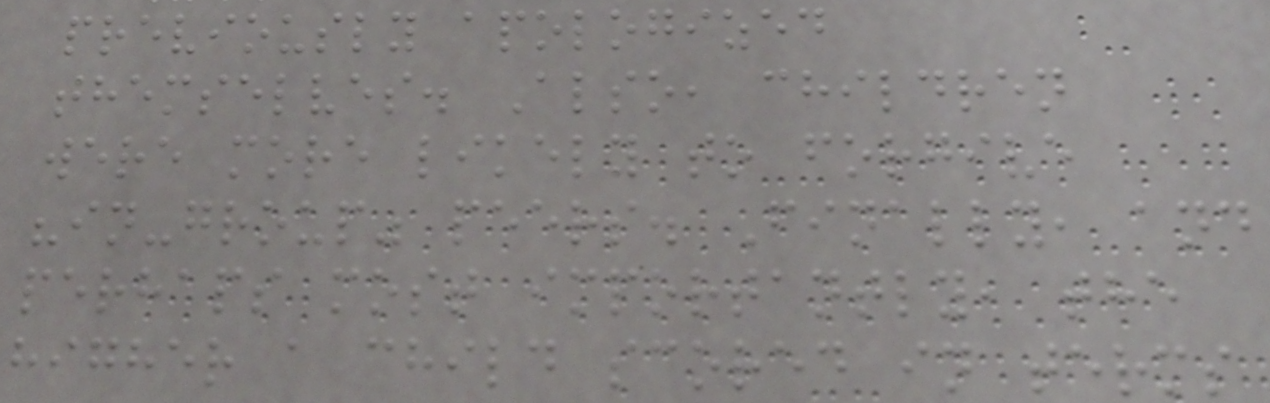previously apologized
themselves. Also, children
were more likely to forgive
"in-group" peers. Finally, and
perhaps most importantly, the
higher a child scored in terms
